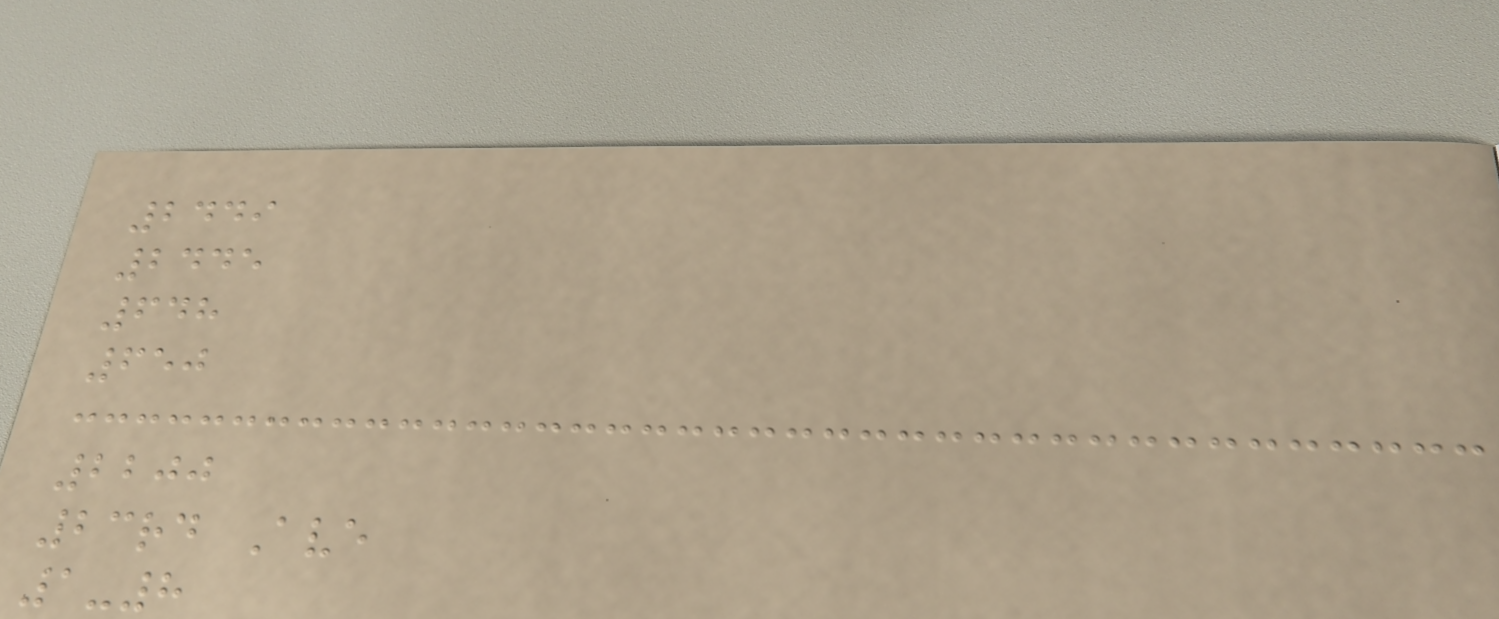2449
2445
648
650
2200
23rd Ave
1-8
